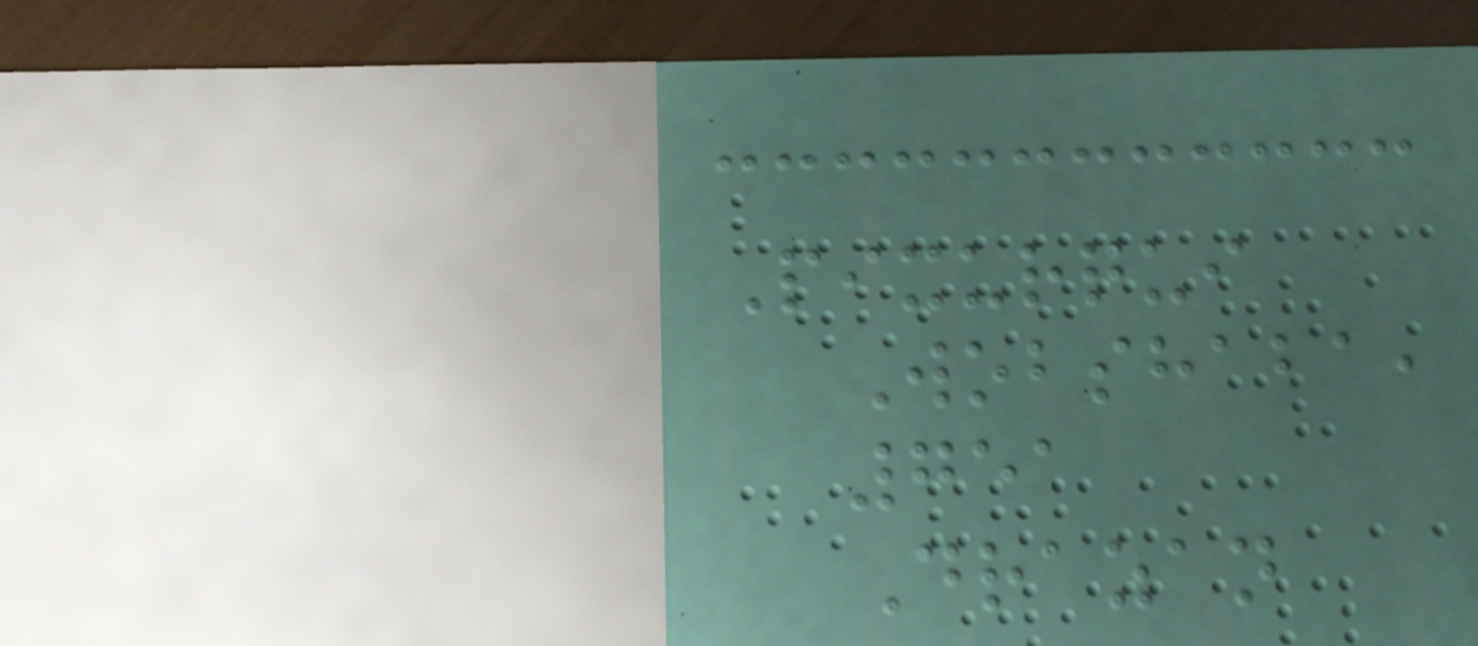Pixurqui
Wobshaba,
751
Drazan
